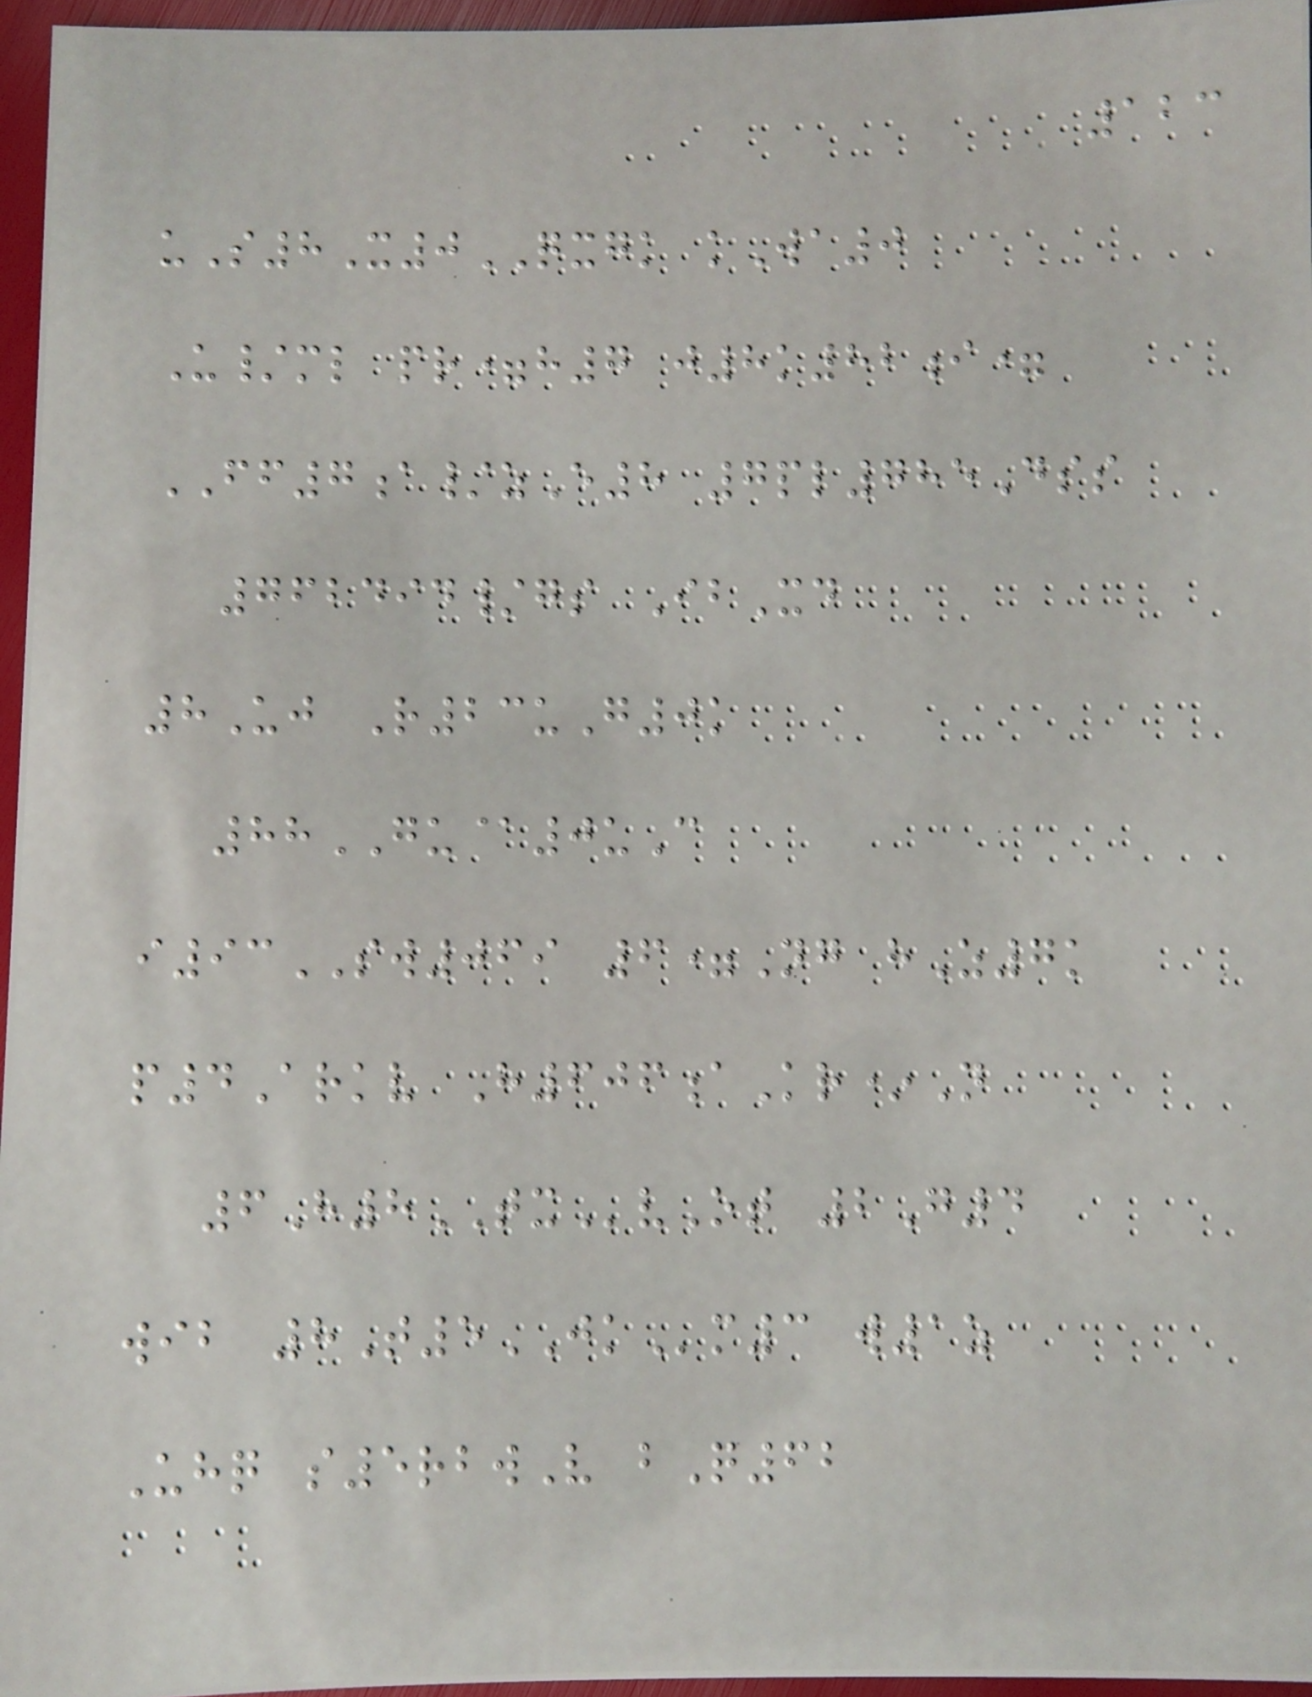123
uS8X0QXGK kWa0
U/ml pr=h7 j8k82i=
FF7a/zE8 7pl785Dss
762494/gs IbXd
8Uj R23uG0k
88GU@0uC
i93SW069 6=Ng hZ7k
p4Arkv H606aKr*N
6H8TXvOt 2G4
wib 8T5JKm3 w1z
Uhq s5rbwV bQ62
